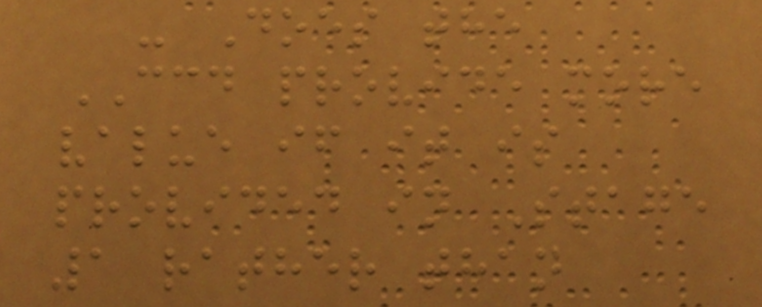- Does the
CCD provide more
value if it is
provided in Stage
1 rather than
